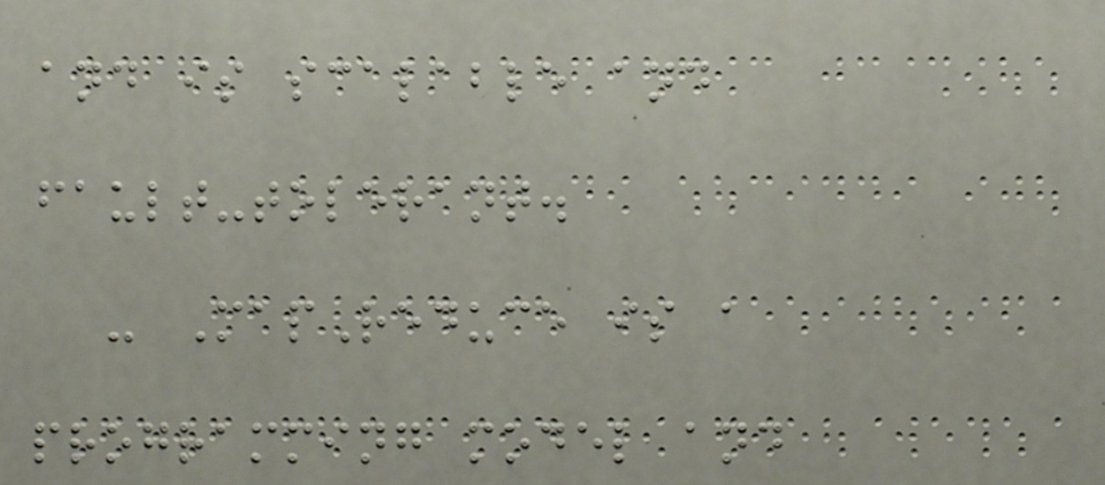and is scalable and
fault-tolerant.
- MapReduce is a
programming model and
